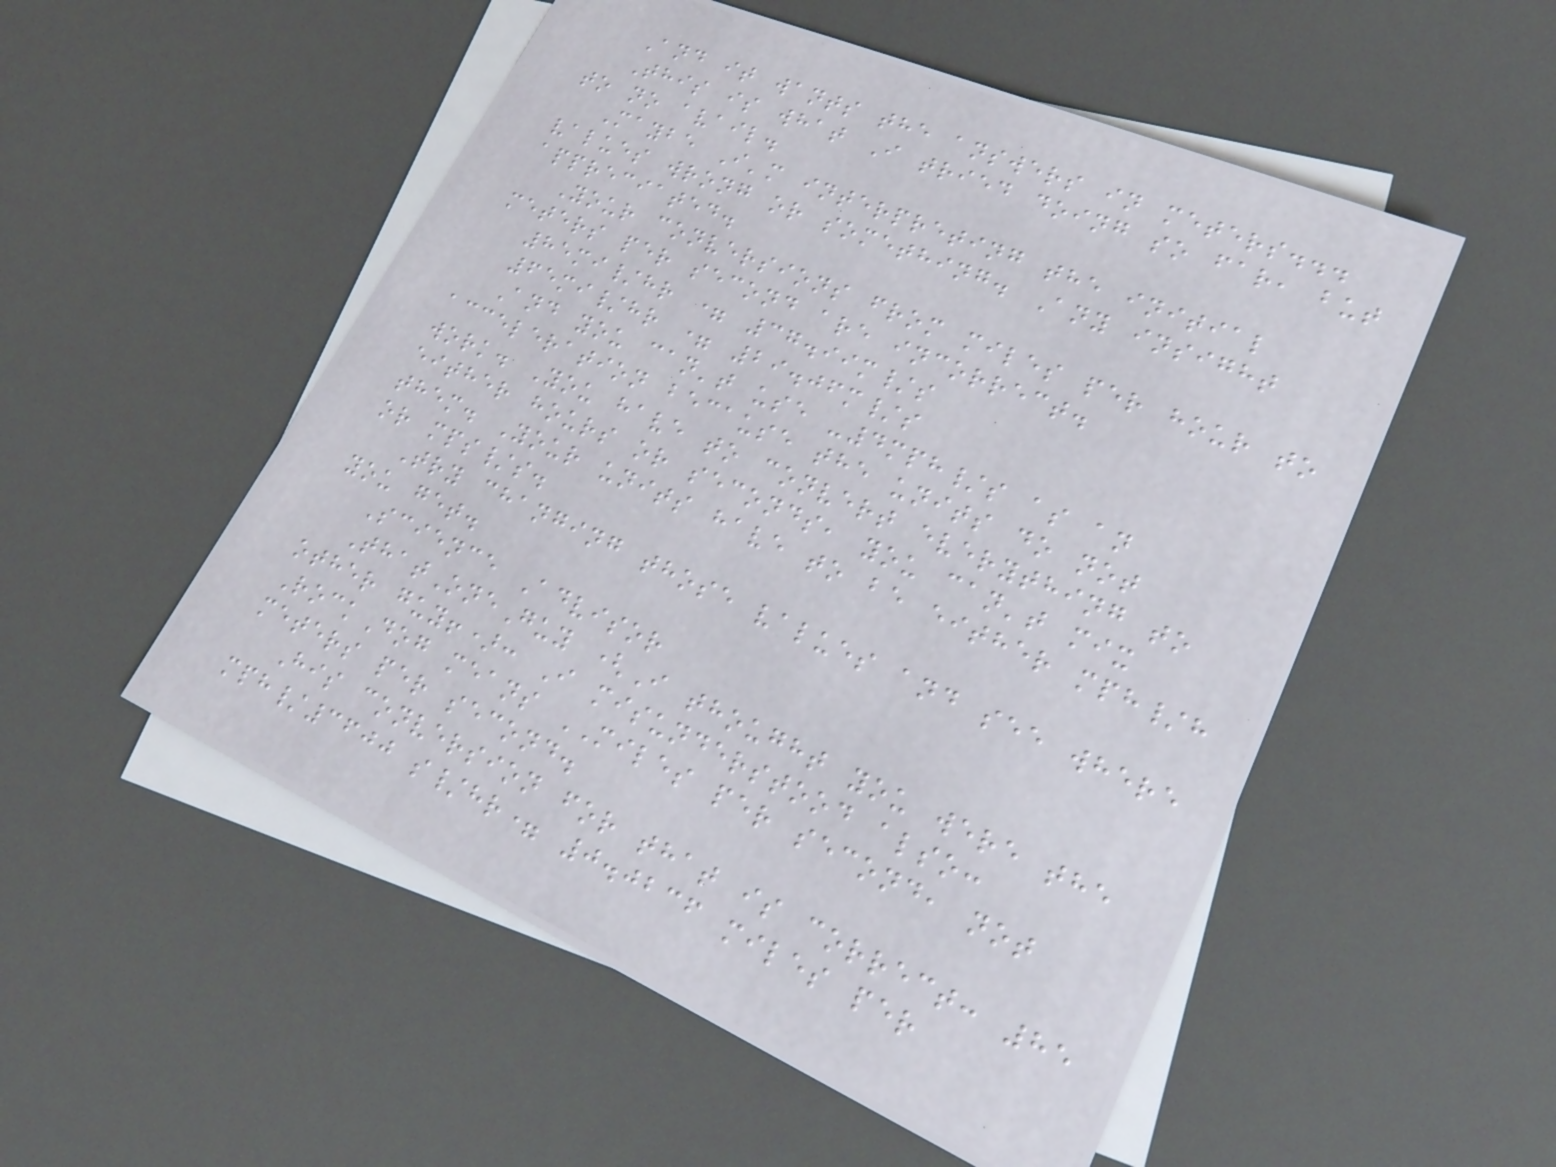And it wants the answers in meters...
This is what I tried doing so far, but
to no avail.
Maybe I'm interpreting the initial
values wrong or something. Any insight
appreciated.
Your conversions from miles per hour to
meters per second are incorrect.
85mi/hr = 37.99m/s
65mi/hr = 29.06m/s
And you can't use -4mph/s as an
acceleration because the units do not
work. You have to convert everything to
either hours or seconds, you can't mix
them. Your units have to be either mph/h
or mps/s.
Try changing those values and see where
you get.
Science Advisor
ThatOneGuy (I thought you were the
other guy!): I misunderstood also:
RockDog means MILES per second, not
meters per second.
His conversion for that is correct: 85
mph/3600 s/hr= 0.0236 miles per
